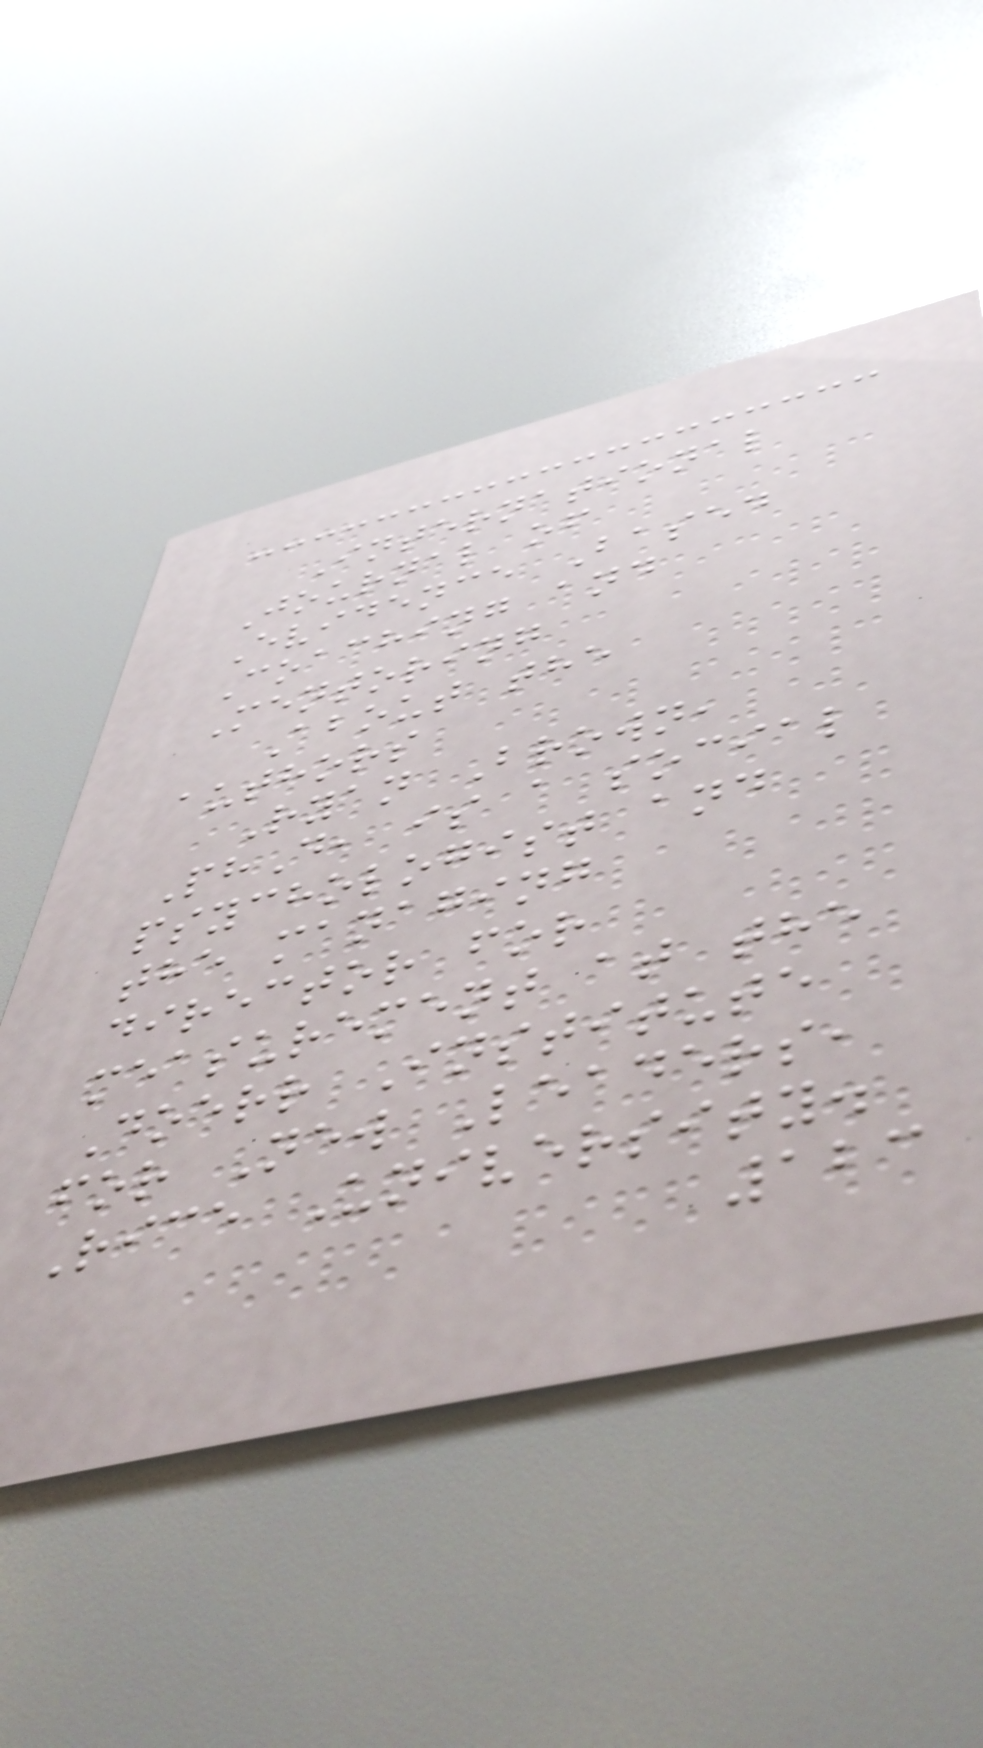International
Journal of
Evidence Based
Coaching and
Mentoring
About the
authors
Ryan Brown,
PhD, is a social
psychologist and
the managing
director for
measurement at the
Doerr Institute
for New Leaders,
Rice University.
123
